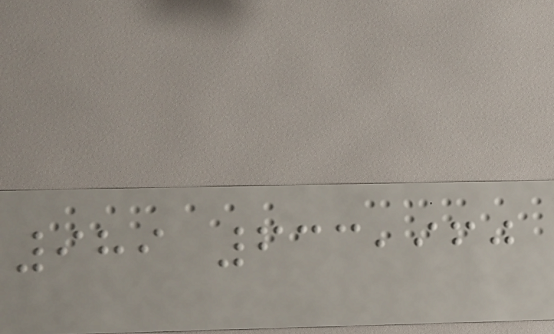989 633,960
